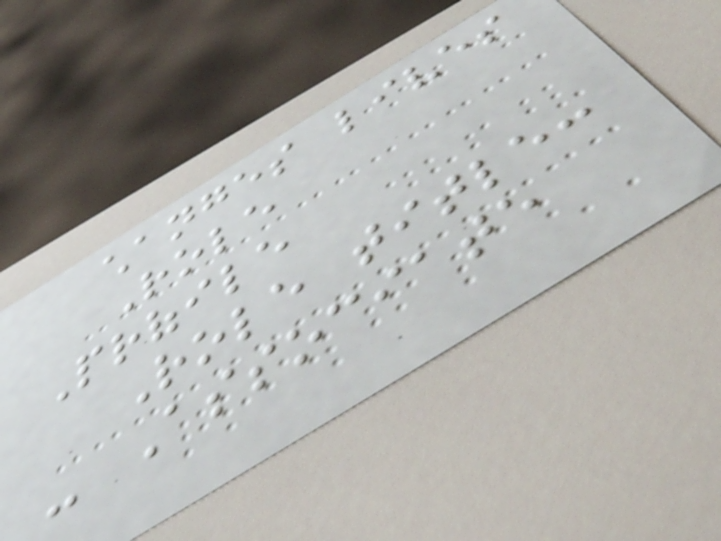changes lives
Role
Profile
Role title:
- Associate
